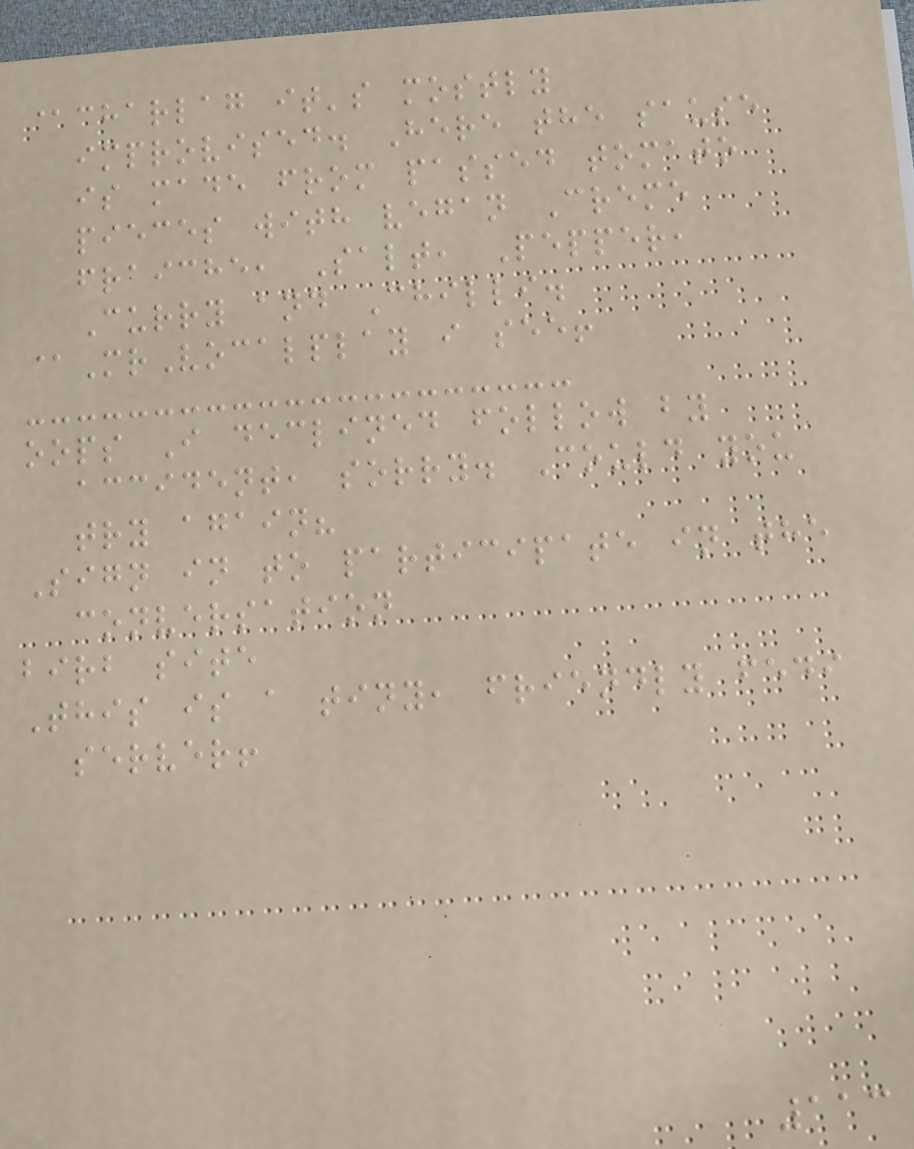@charlag it's mostly
improvised. Here the sause
is made from passed tomato
pieces with vegan Creme
fraiche, Salt, Pepper,
Curry and Chilli.
@MrVocalplay i see!
oops I declined follow by
accident, sorry. Could you
try again?
Sign in to participate in the
conversation
birb site
This is a tiny, friendly fedi
server!
113
